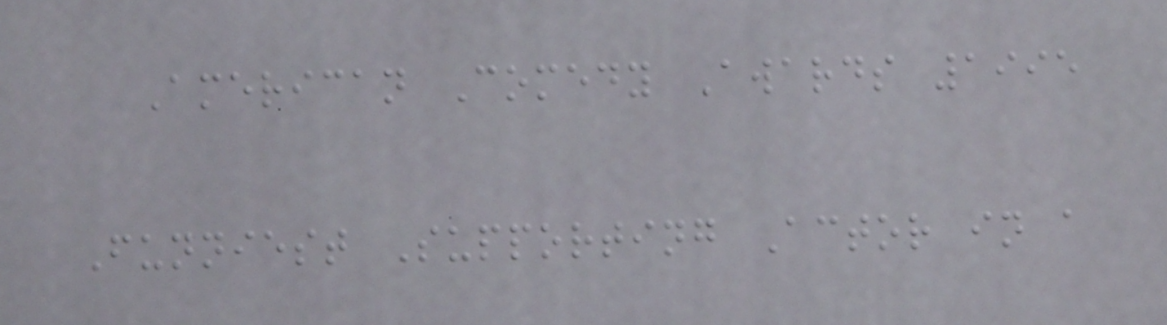American Comedy Awards 1995
Funniest Supporting Actor in a
